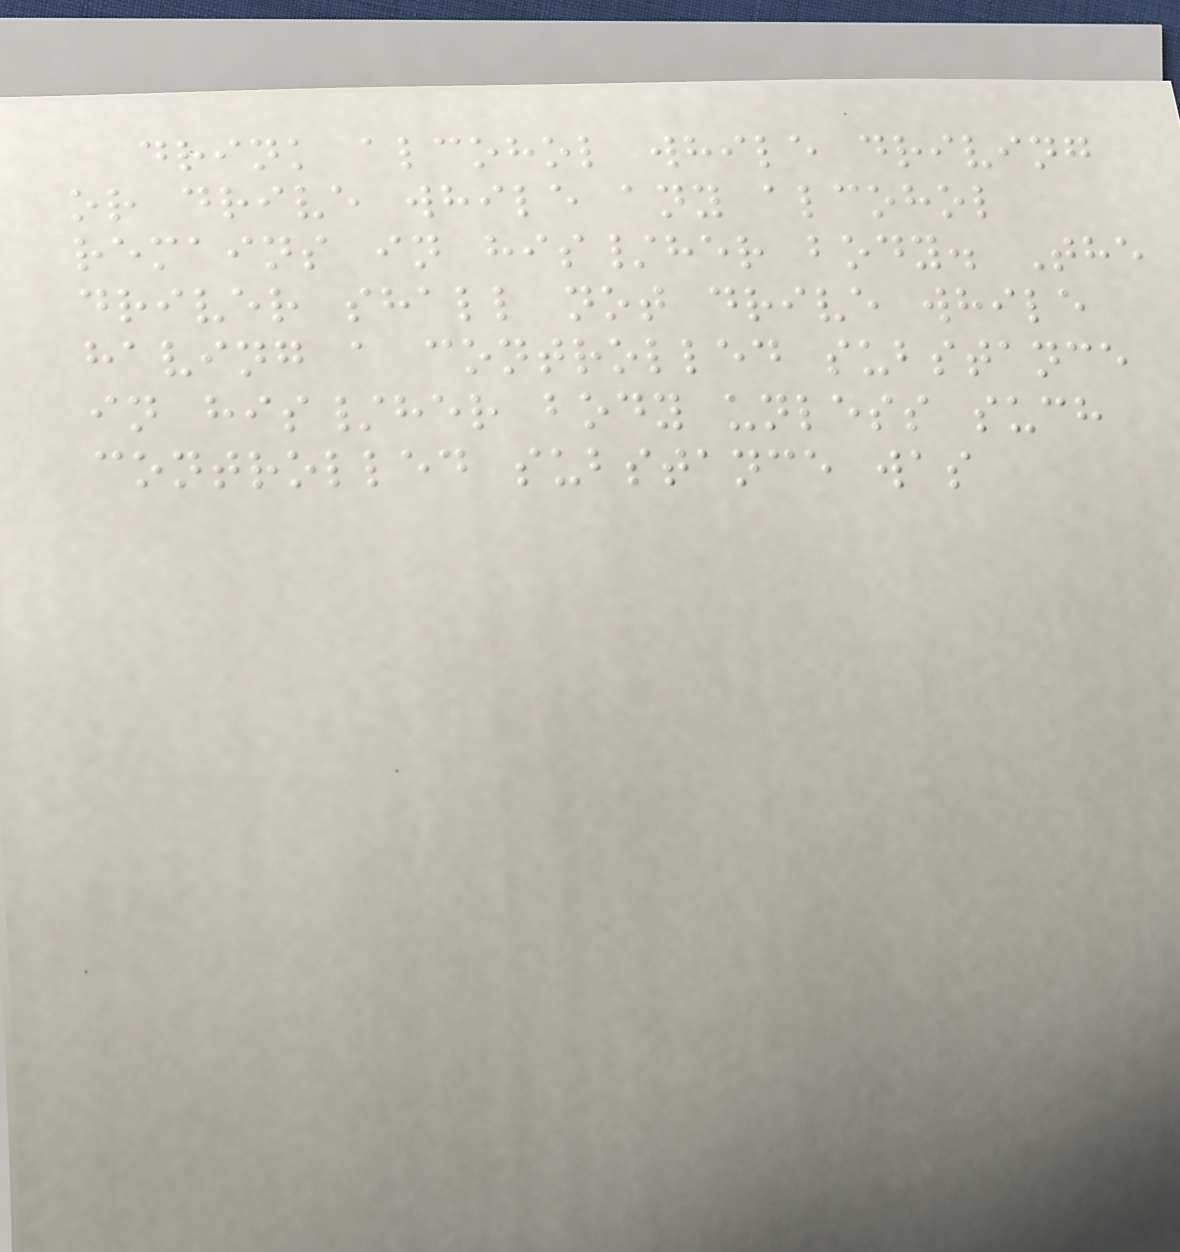drink alcohol while driving
or drive while any alcohol
remains in his/her body. The
driver shall not drive while
having a controlled substance
in his/her body unless such
controlled substance was
